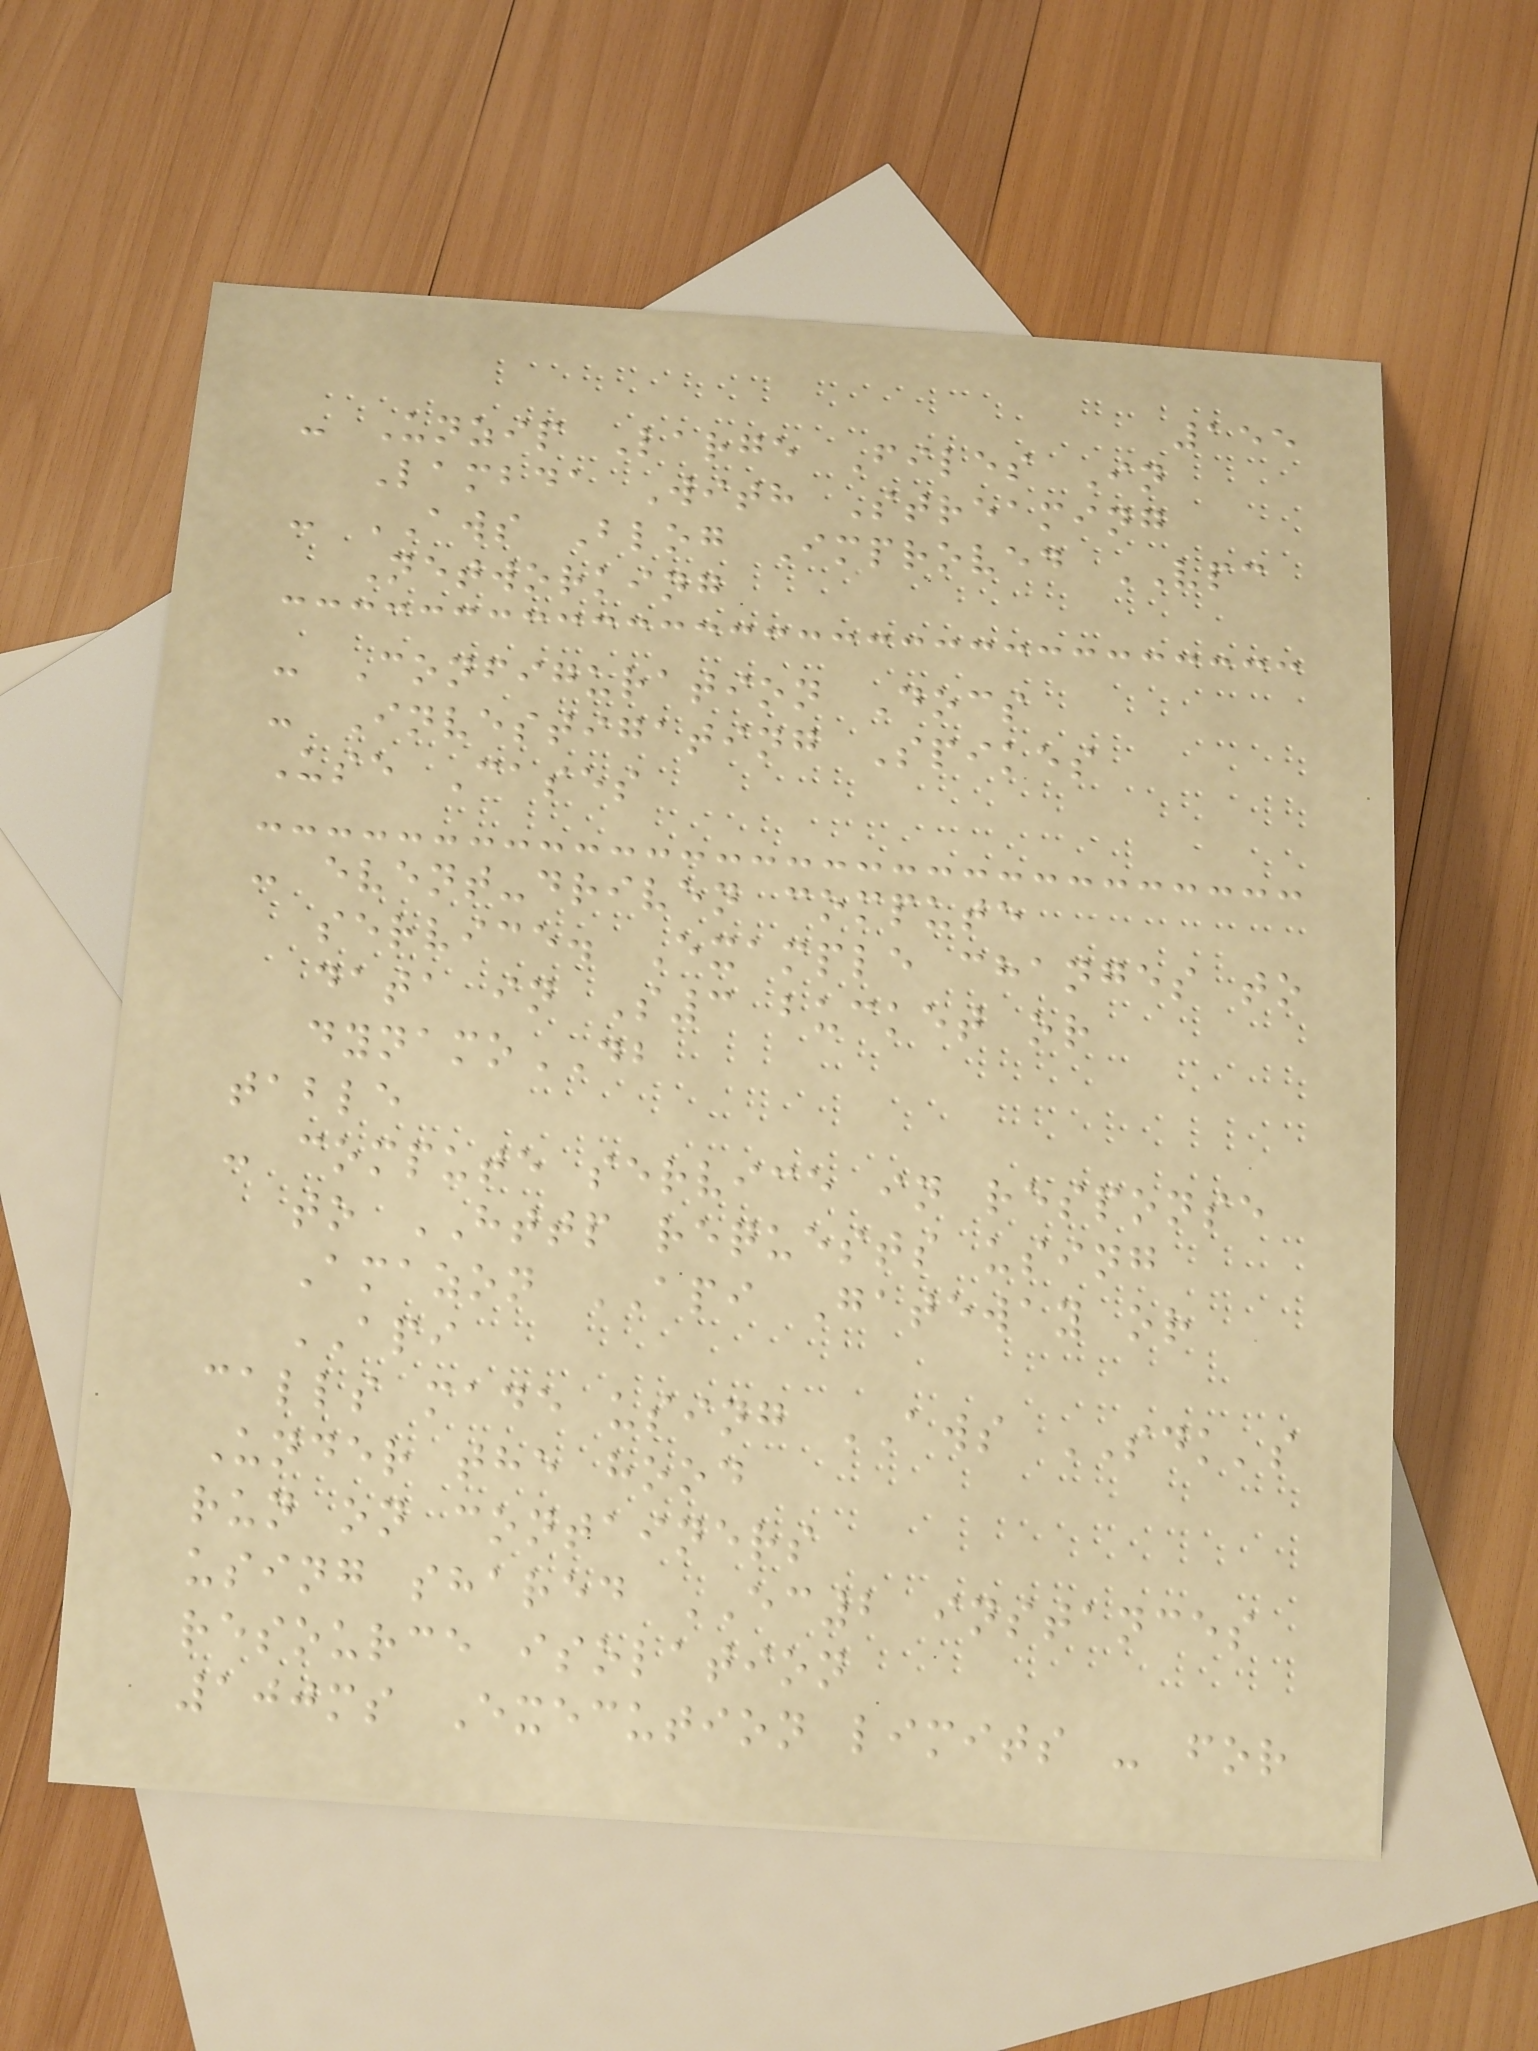155
- Unzip Large Files In
Lambda With Streaming
- AWS Blog Improved VPC
Networking
- Configuration Docs
- Investigating Spikes
Use Cases
- event-driven compute
service. Example changes to
data in S3 bucket or
dynamoDB
table
- compute service in response
to HTTP requests using
Amazon API Gateway or
API
calls made using AWS SDK's
Under the hood
run on containers
using shared EC2 instances
resource isolation
100ms Execution limits - for
